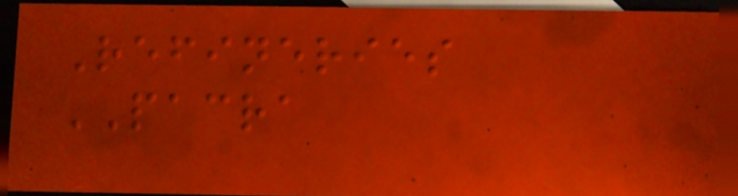Refineries
PACRA
